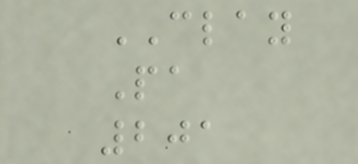CLAY
Pa
201
